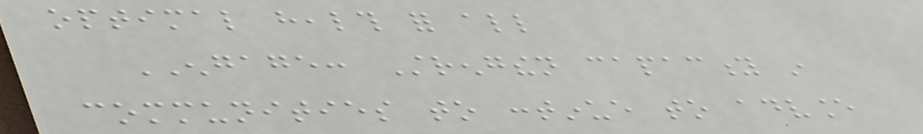optimal health for all
ENGAGE: Strengthen capacity in
communities to continue to advance
